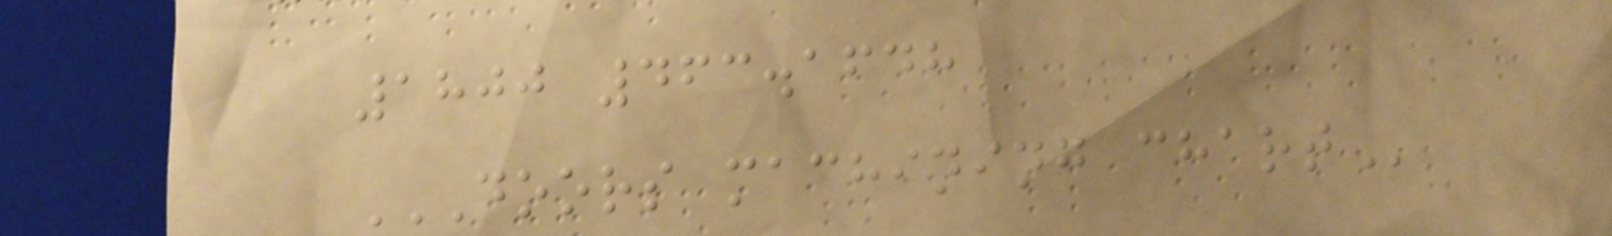1800 463.1648
DOORS MACHINING CHART
